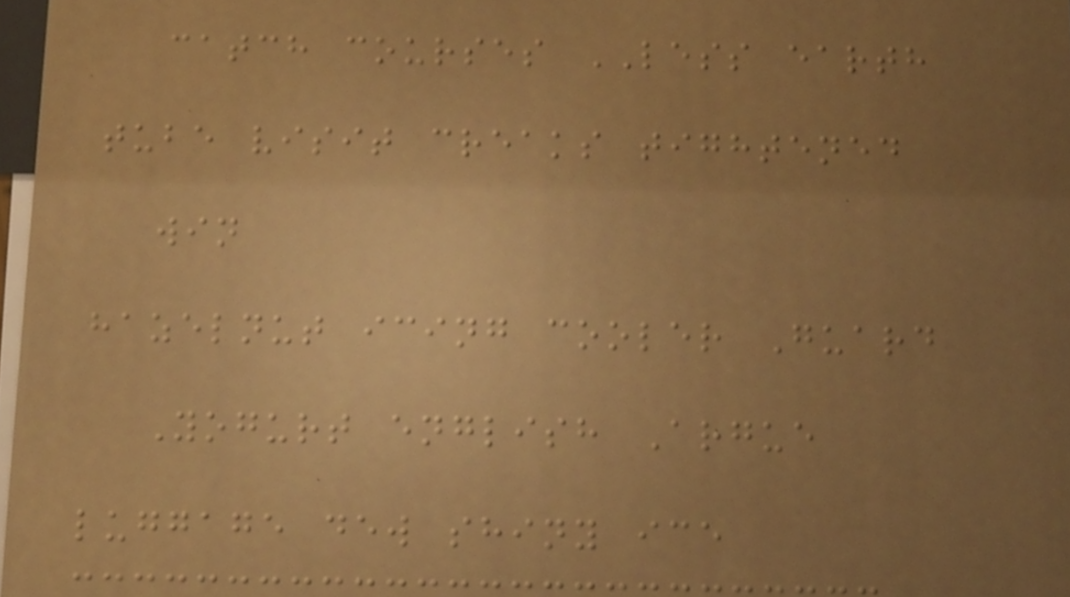catch courses LESS earth
tube visit creaks tightened
win
hazelnut icing cooler Guard
Yogurt english Argue
luggage dew shiny ice
